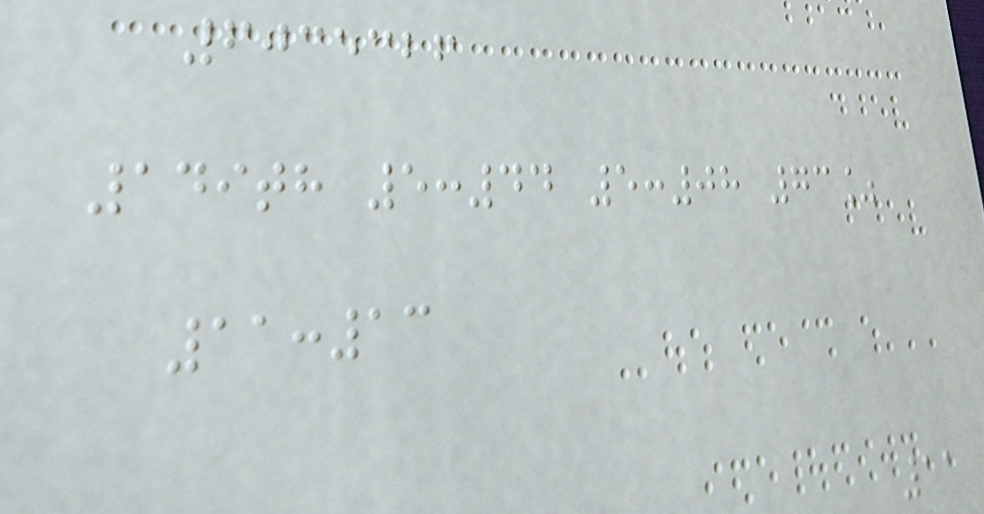6035326
149th 5:44 5:08 73%
11:13
11
